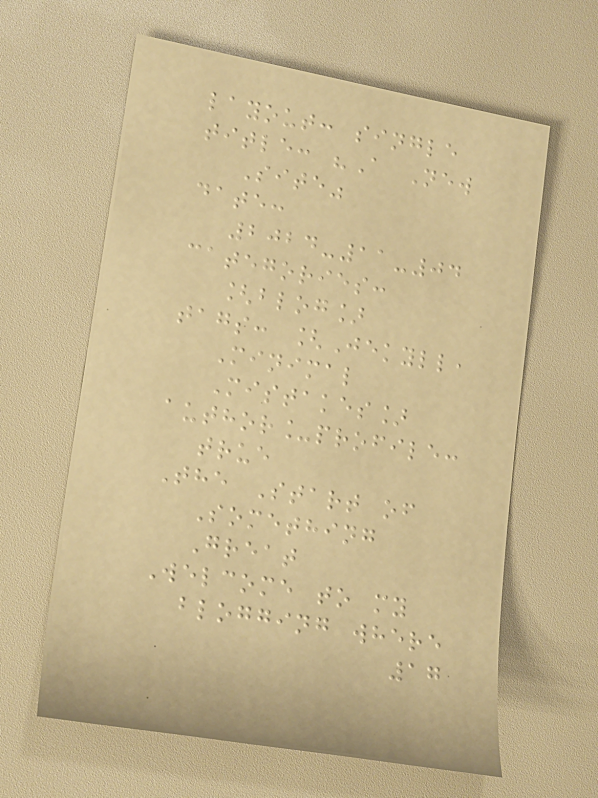layout: single
title: "A New
Site"
date:
2024-11-04
categories:
[blog]
tags: [Jekyll,
Minimal
Mistakes]
author_profile:
true
The Start of
Something
Great
Welcome to my
blogging where
17
